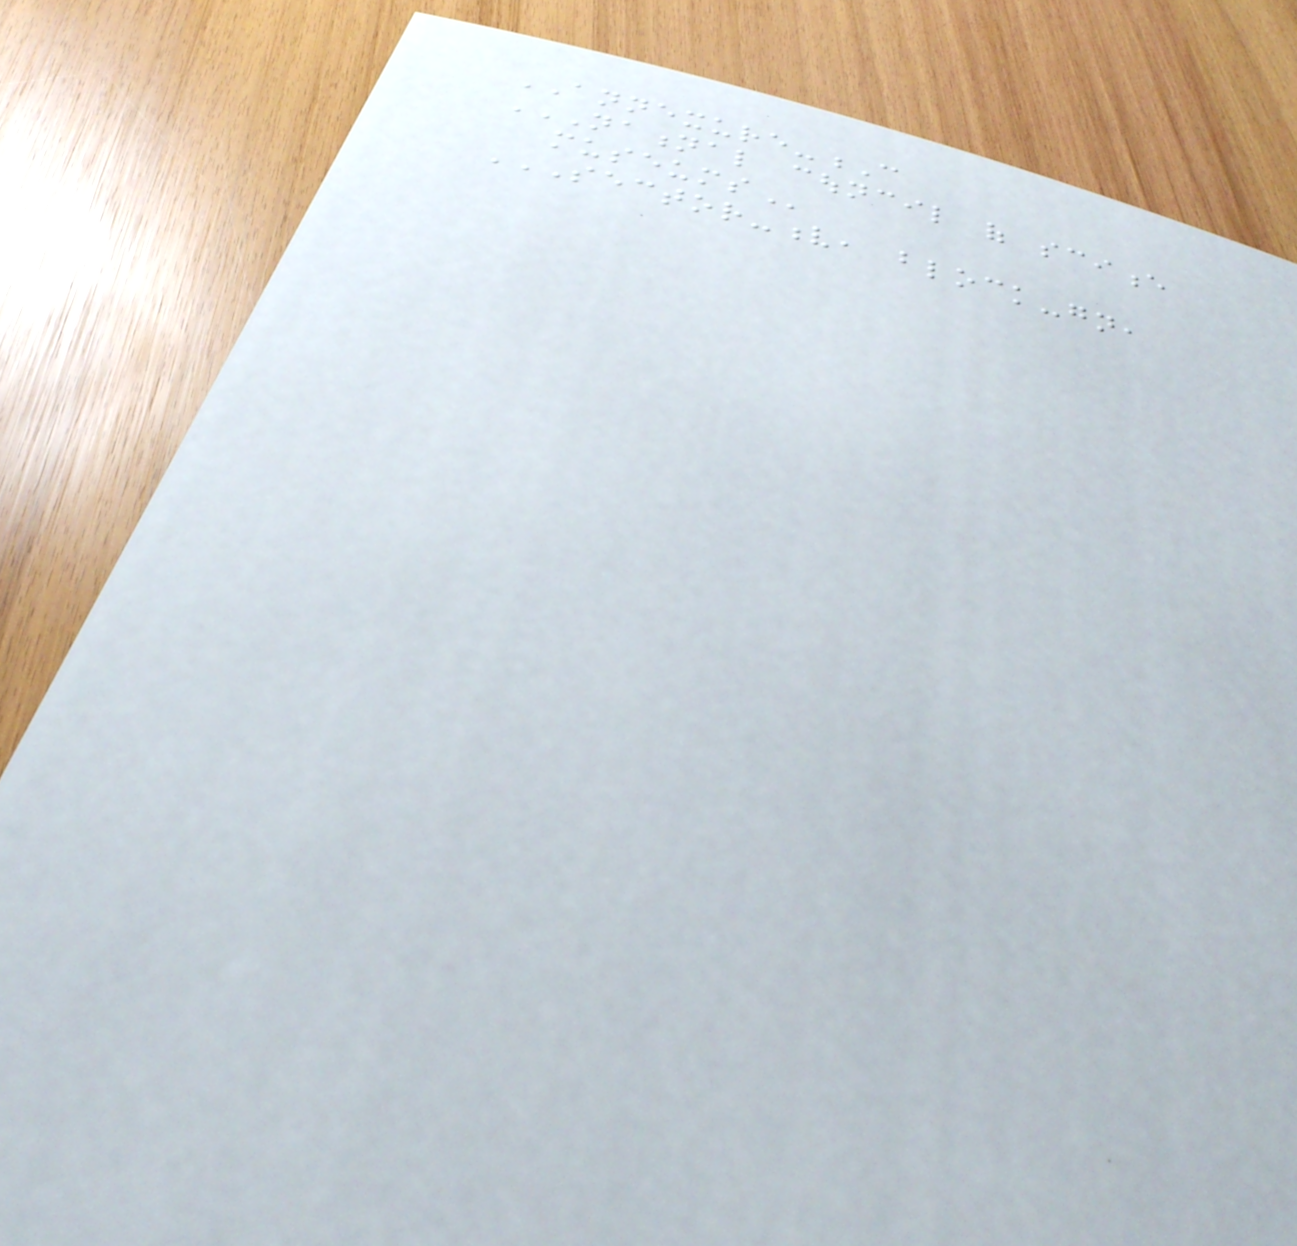ANNEXURE-C
NATIONAL COUNCIL OF SCIENCE
MUSEUMS
SECTOR-V, BLOCK-GN,
